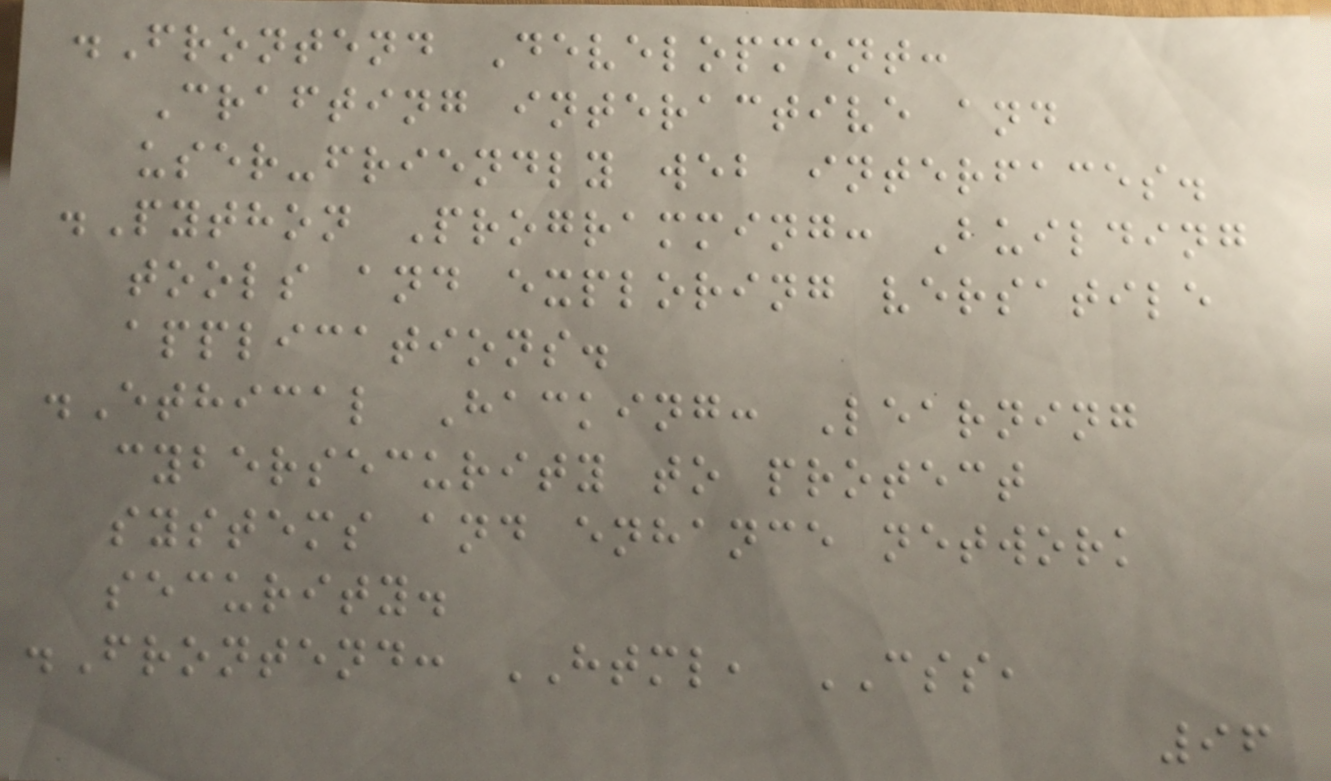.Frontend Development:
Crafting interactive and
user-friendly web interfaces.
.Python Programming: Building
tools and exploring versatile
applications.
.Ethical Hacking: Learning
cybersecurity to protect
systems and enhance network
security.
.Frontend: HTML, CSS,
96
